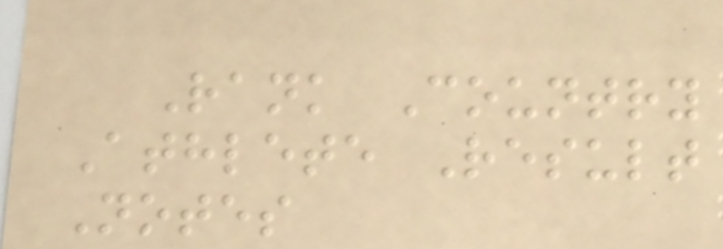Rank Country
Athlete Result
Notes
